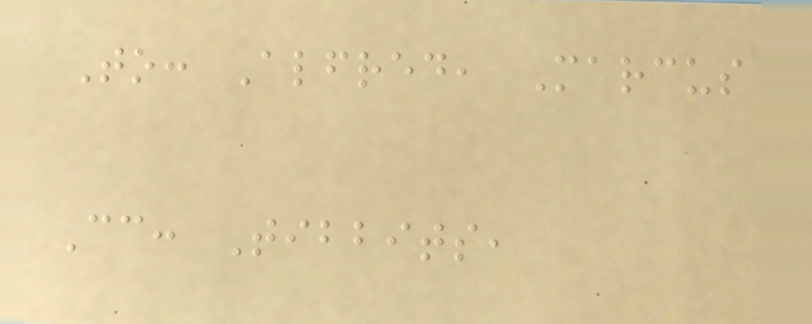To: Alfred, Marcus
Cc: Tibbits,
